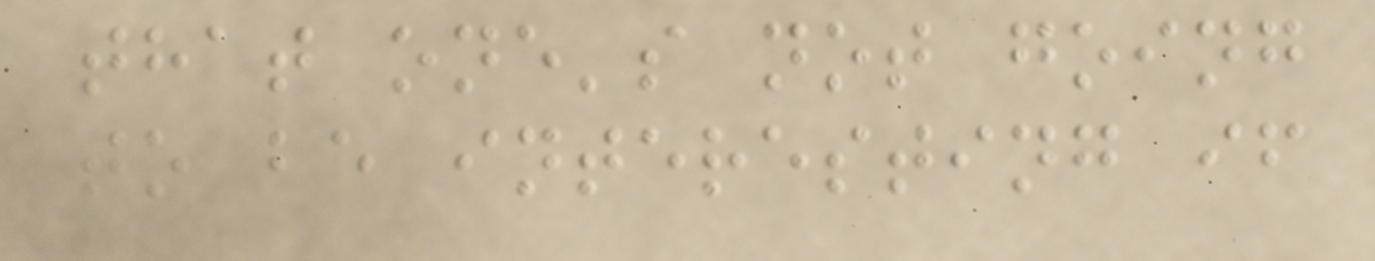that one's not going
to be interesting if
